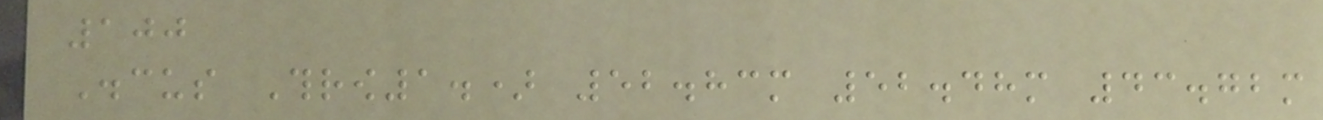100
Discus Throw1.) 52.83m 52.48m 43.72m
